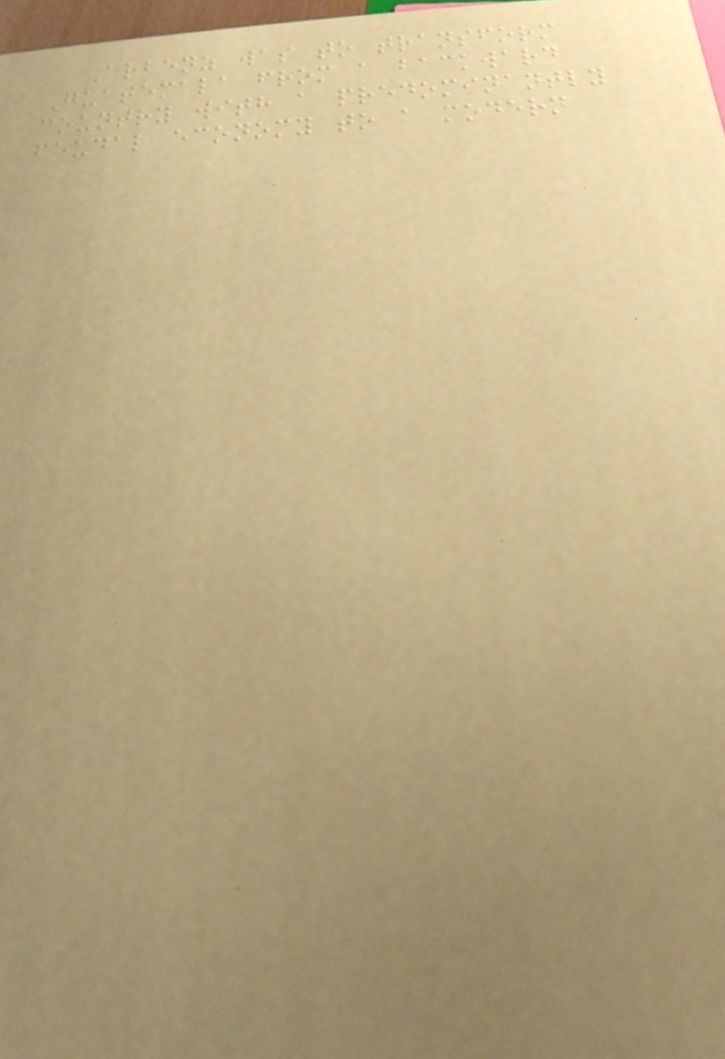Arbenz was to transform
Guatemala from a backward
country with a predominantly
feudal economy to a modern
